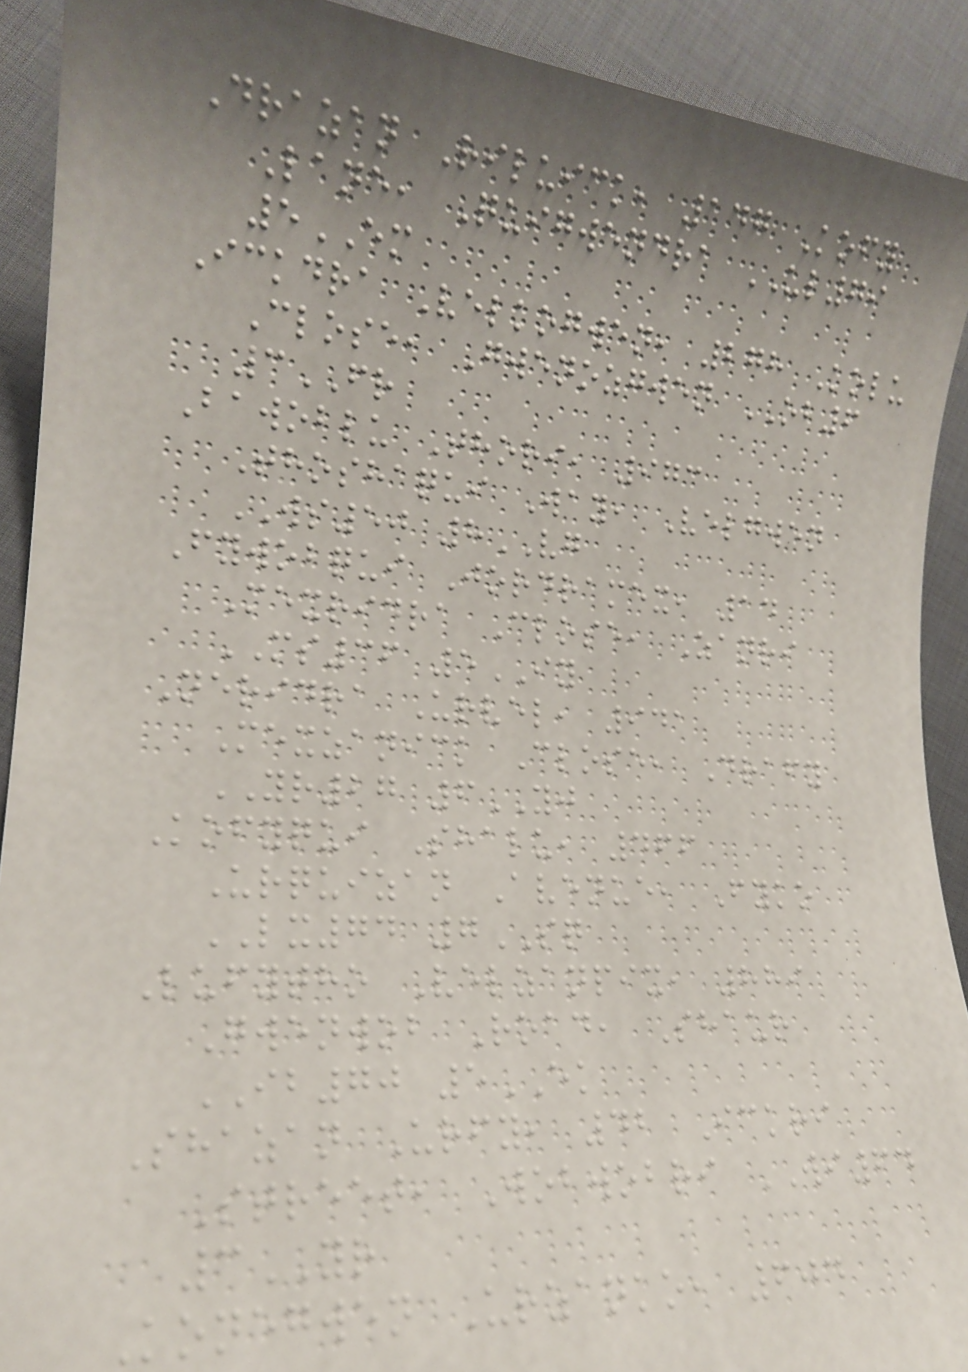Drazan Riluick, 147 Kofy
Lane, Quigwendra UL79
5EM
Ickdra Velkogwen, 278 Kolu
Close, Gwenozgwen OB6
3FR
Bawoblu Thori, 973
Thoshaqui Way, Velgwen
WS50 8VG
Fywobqui Jordramex, 14
Mexridra Close, Zanri
MS36 5IY
Neridra Urvel, 941
Mexzanick Close, Drafy
YR27 6YJ
Kofyqui Shalu, 466
Urquizan Avenue, Fyko
LX74 7SQ
Lufytho Velzanpix, 889
Gwenwob Road, Shaur
IB70 5EK
Shazan Urfy, 42 Ickri
Street, Wobwobri WI64
3YR
Konegwen Urzanko, 604
